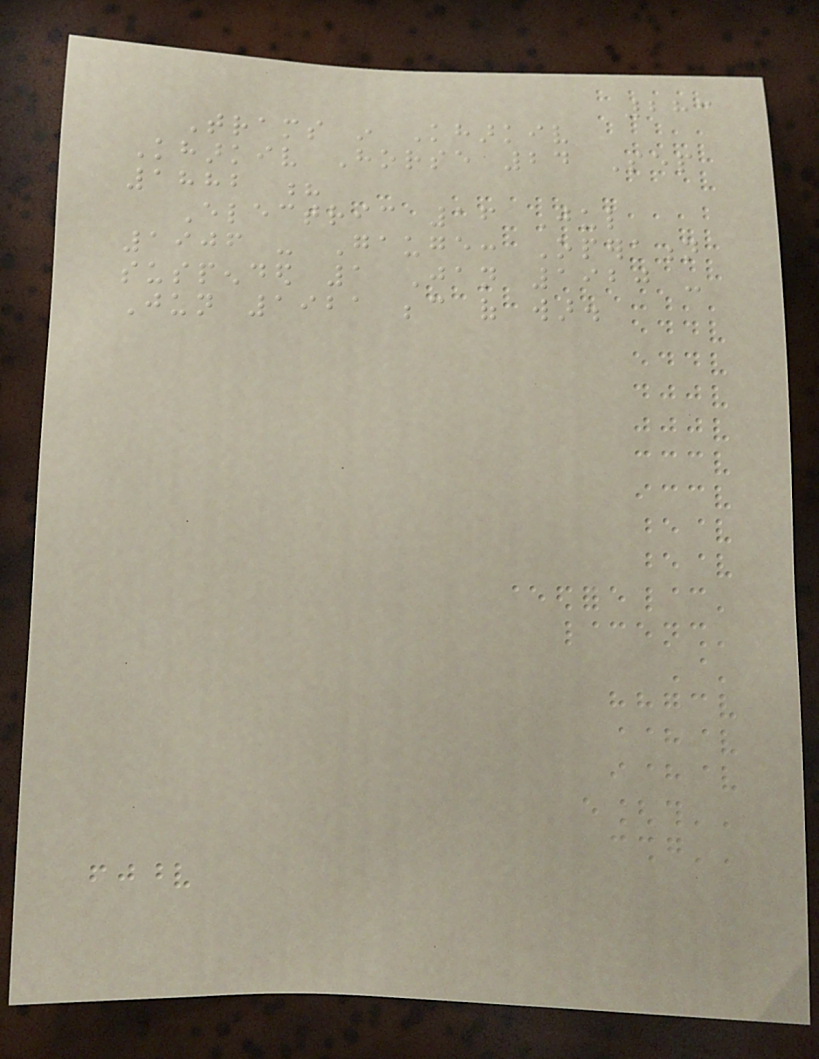283
Trams in Kharkiv
Kharkiv Horse 24 Sep
1882 ?
Electric 16 Jul
1906 - Gauge: Operation
suspended 1 Jan 1920 -
Jun 1921 because of war.
